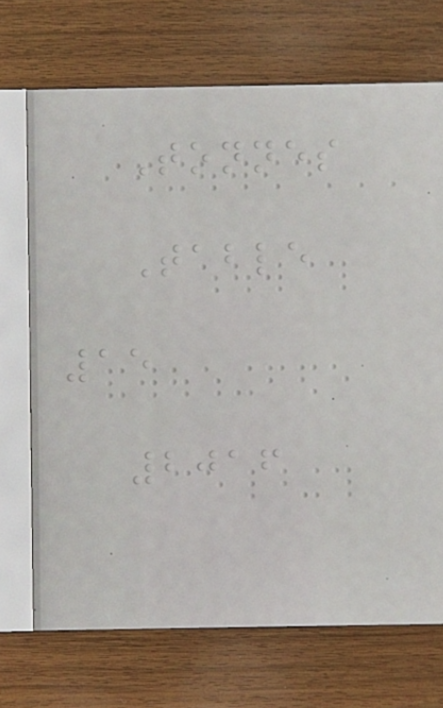Tonnes
Table
15
2016
